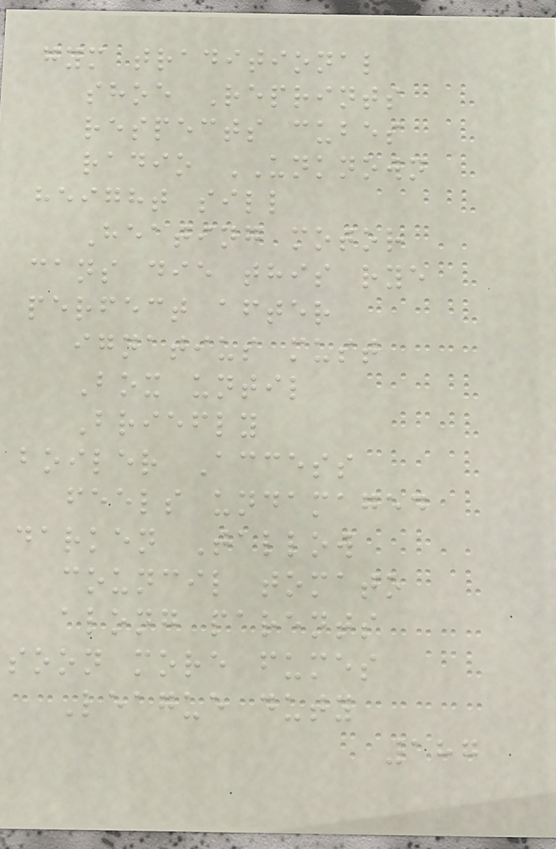gym traditional
shoe Reprints
respects cubes
radio UNKNOWN
height sill
Heating motor
cans die this rye
perfect after
ignatius must
Box until
Briefly
boiler Access
feels undamaged
darken Tallow
council tomato
along parents
soon more fumes
League duty
187
